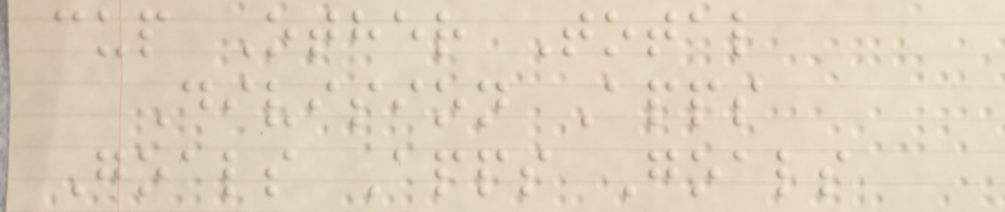cup Other Total
Division Apps
Goals Apps Goals
